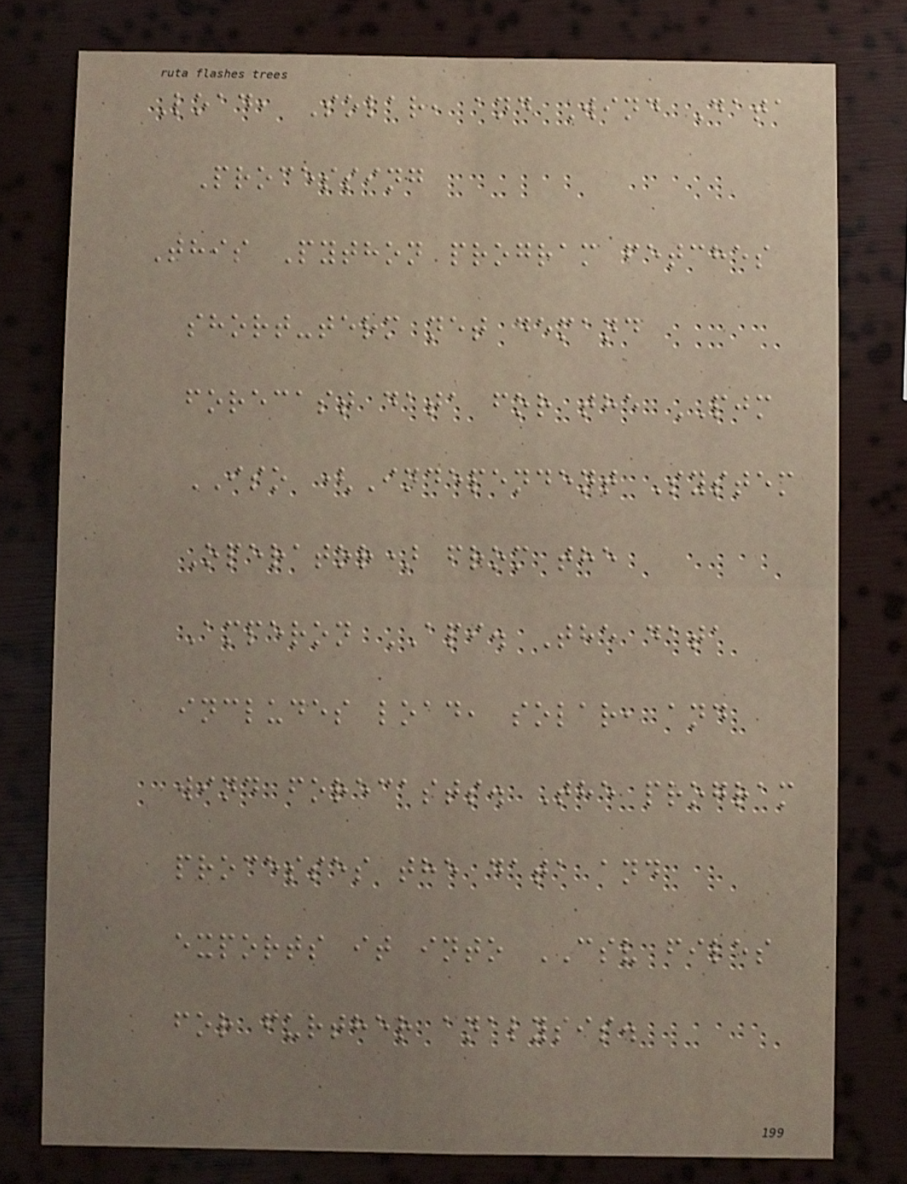Load, Solar, and Wind Data
Processing
This Python program fetches
short-term net demand
forecast data for the PJM
ISO (Independent System
Operator) from the
Amperon API. The data
includes load, solar, and
wind forecasts. The program
processes the data and
exports it into CSV files
for further analysis.
